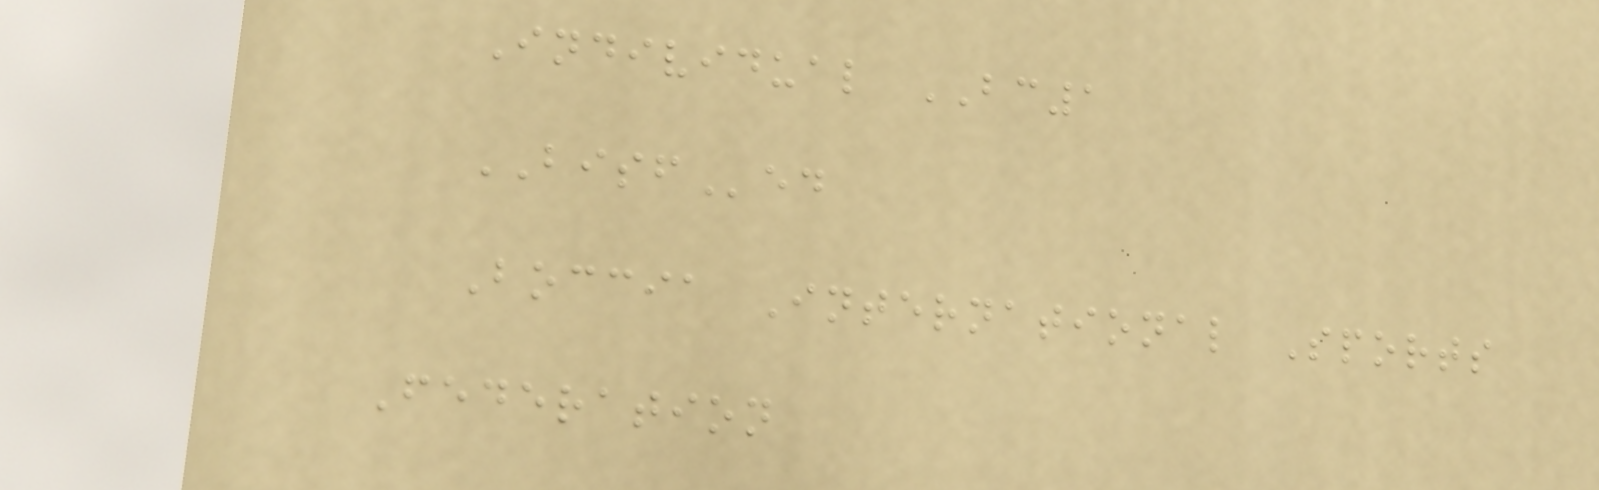Individual BC1
BISFed
Boccia International Sports
Federation
